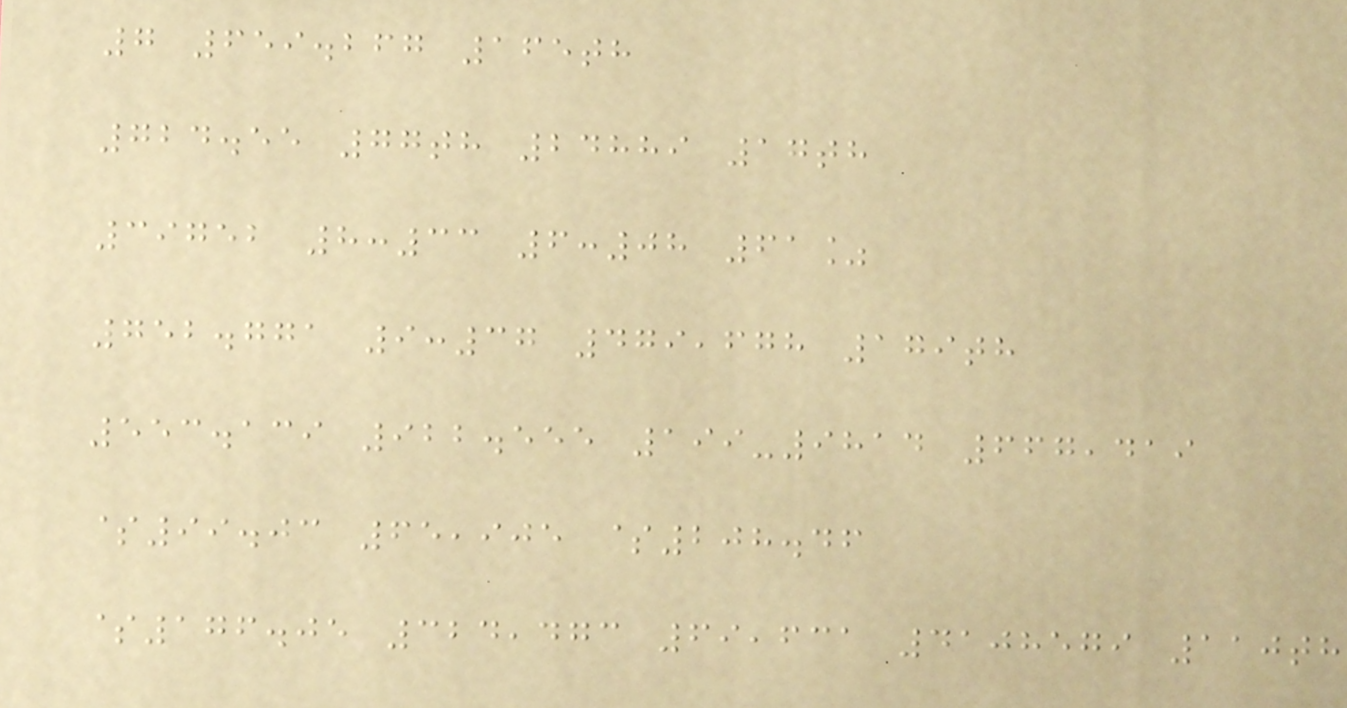7 659.267 165th
724.55 77th 24889 17th
39752 8:33 6:08 61%
752.771 9:37 479,678 179th
553.139 922.555 199-9814 667,419
$99.03 65,905 $208.46
$176.05 324,473 69,631 4108579 110th
